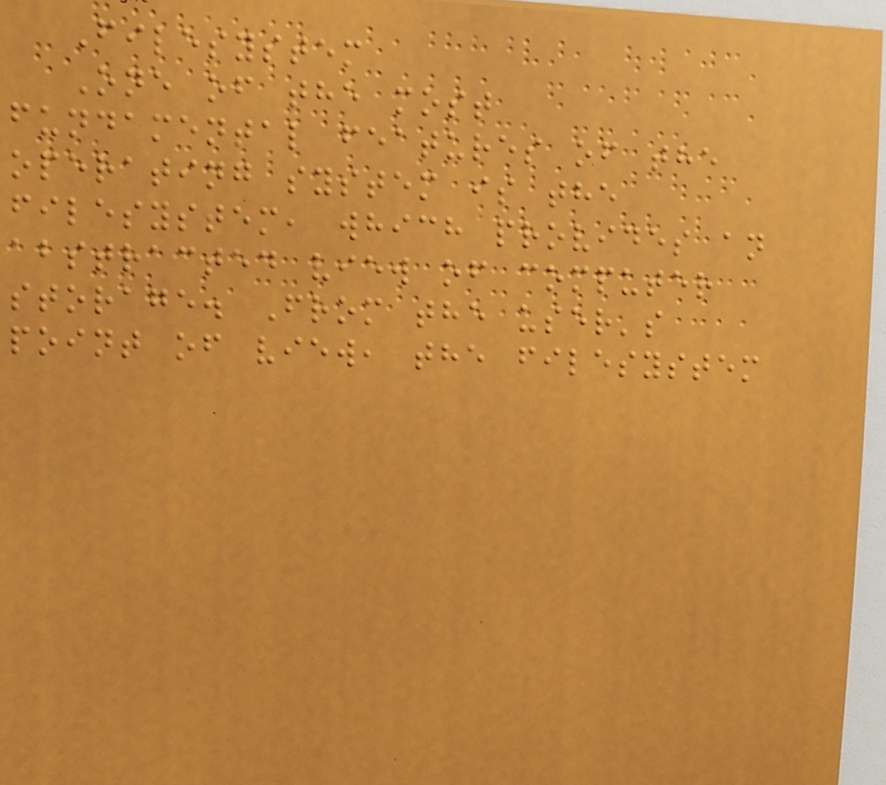Filesystem
One of the most
fundamental features of the
operating system is the
filesystem, which provides an
abstracted view of computer
storage. From the user's
point of view, the filesystem
